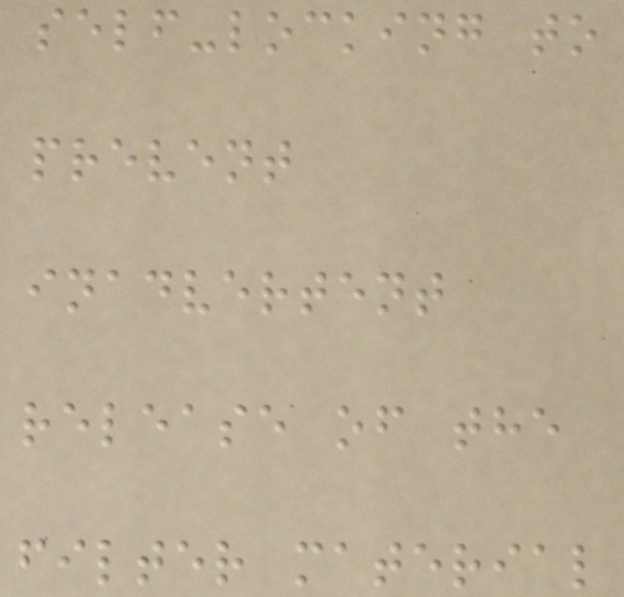self-locking to
prevent
inadvertent
release of the
filter material
